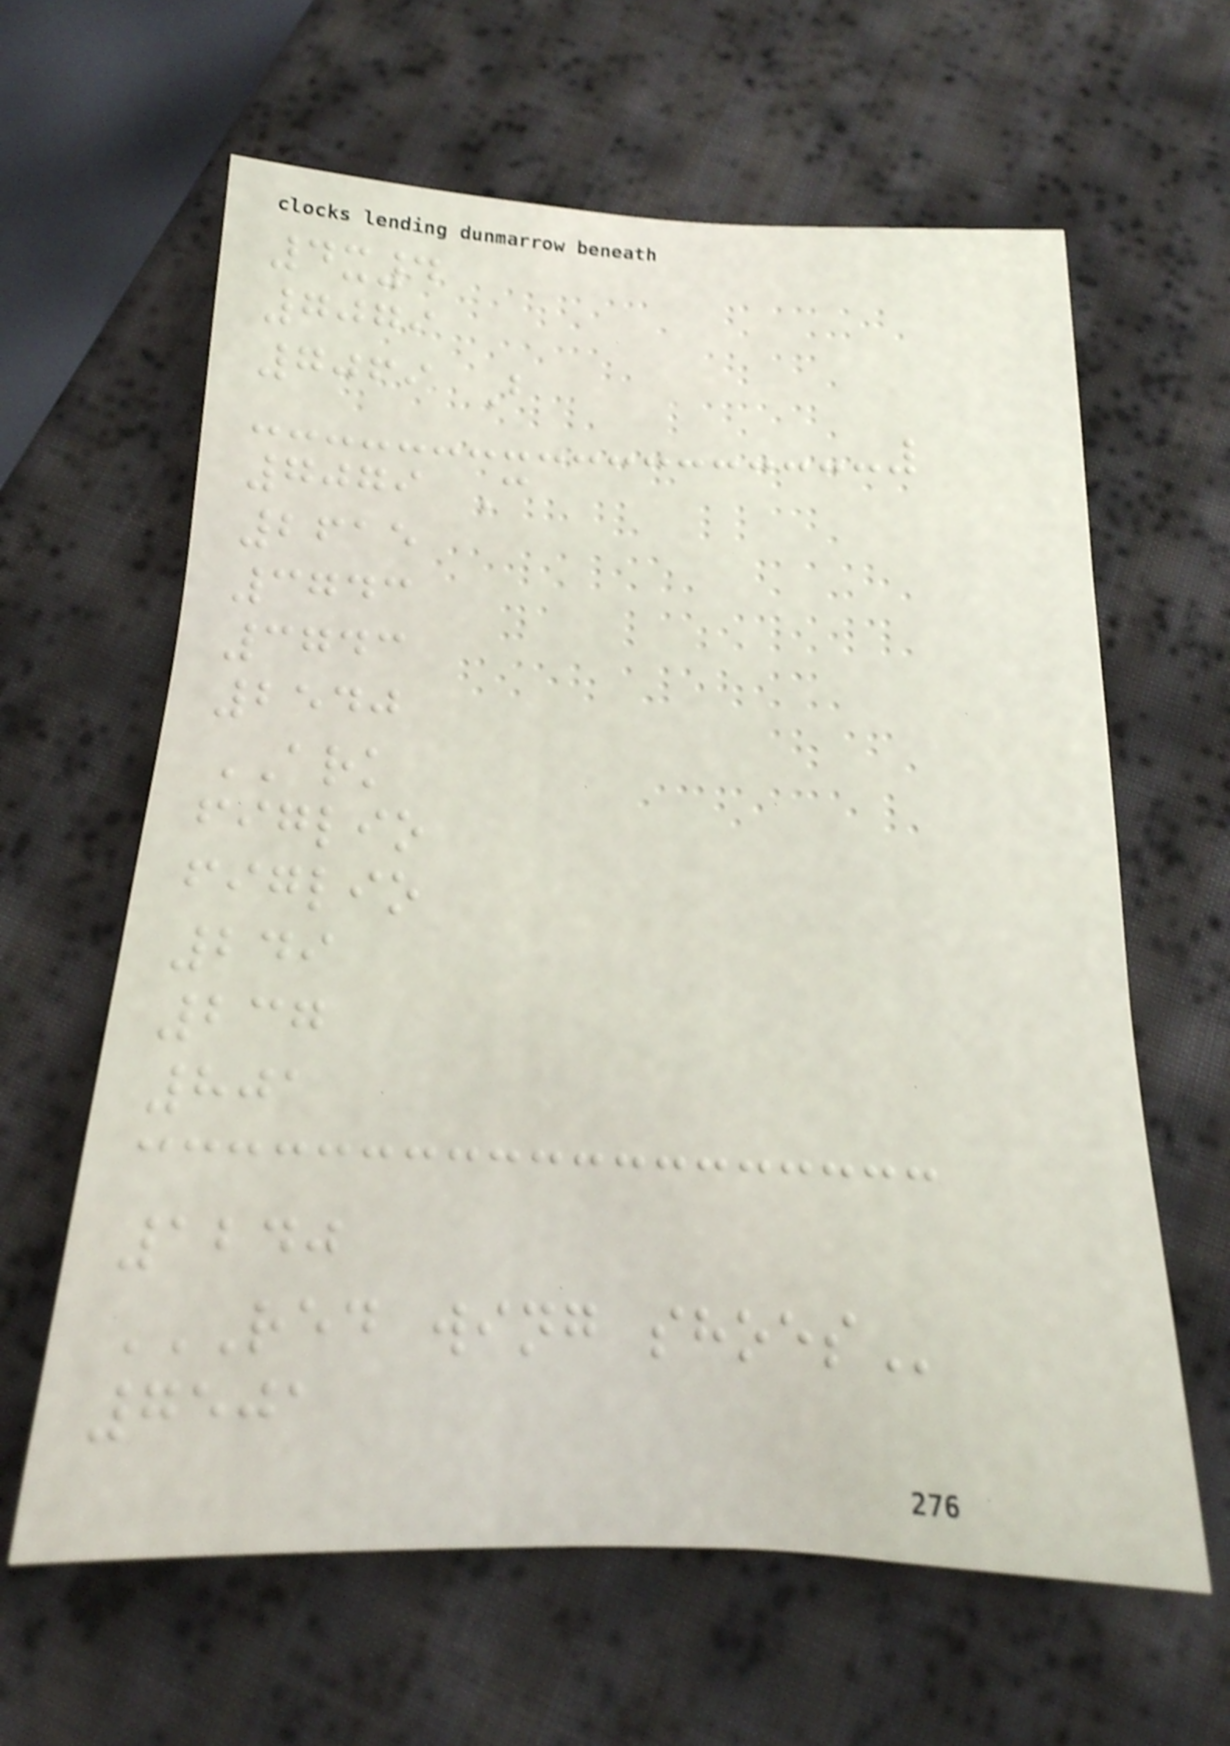4x4
7079
7069 B
7079 C
2615
3743
3743
2540
ARK
figlio
figlio
249
237
801
1240
RED WING SHOES
7501
